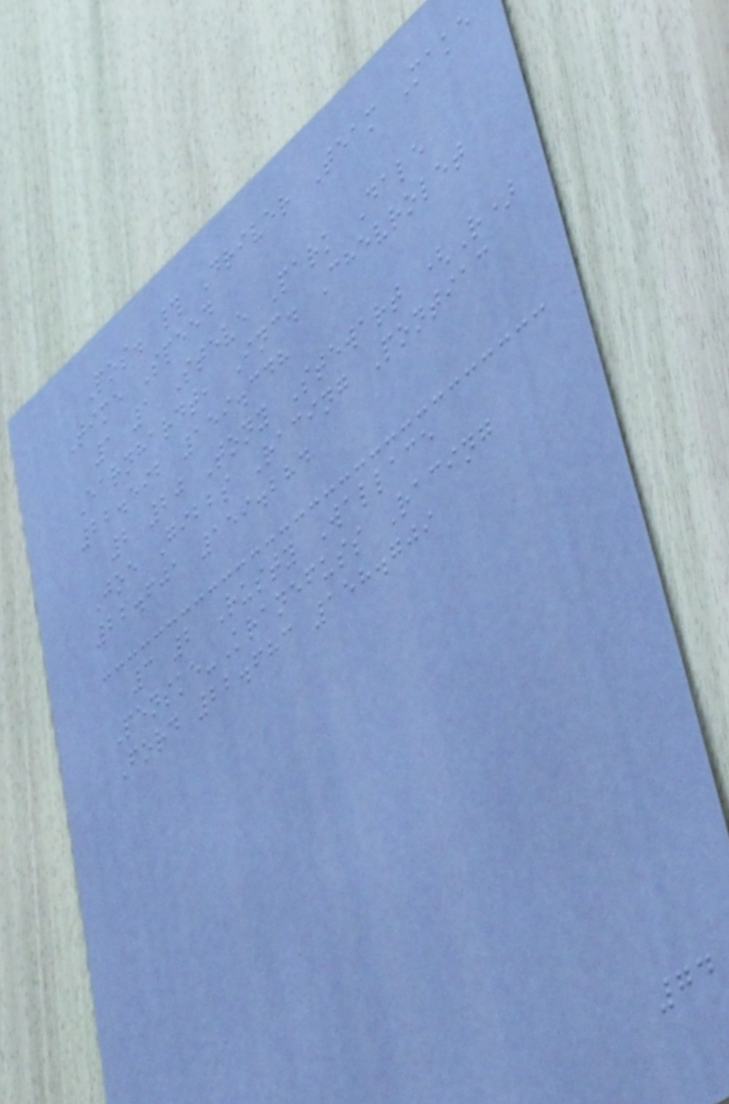Pos. # Driver Team Make
Time Speed
1 1 Steve Park Dale
Earnhardt, Inc. Chevrolet
22.592 159.348
2 20 Tony Stewart (R)
Joe Gibbs Racing Pontiac
22.601 159.284
3 2 Rusty Wallace
Penske-Kranefuss Racing
Ford 22.683 158.709
74
